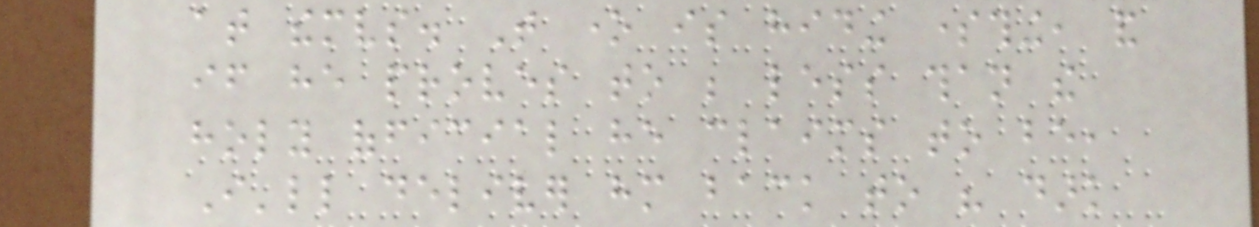at themselves. That one is hiding something, and
if he proves to be less than the
holy official he claims to be,
I'll deliver him back to his dark
